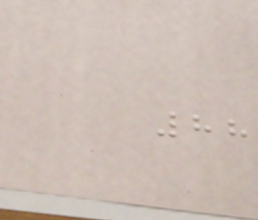88
